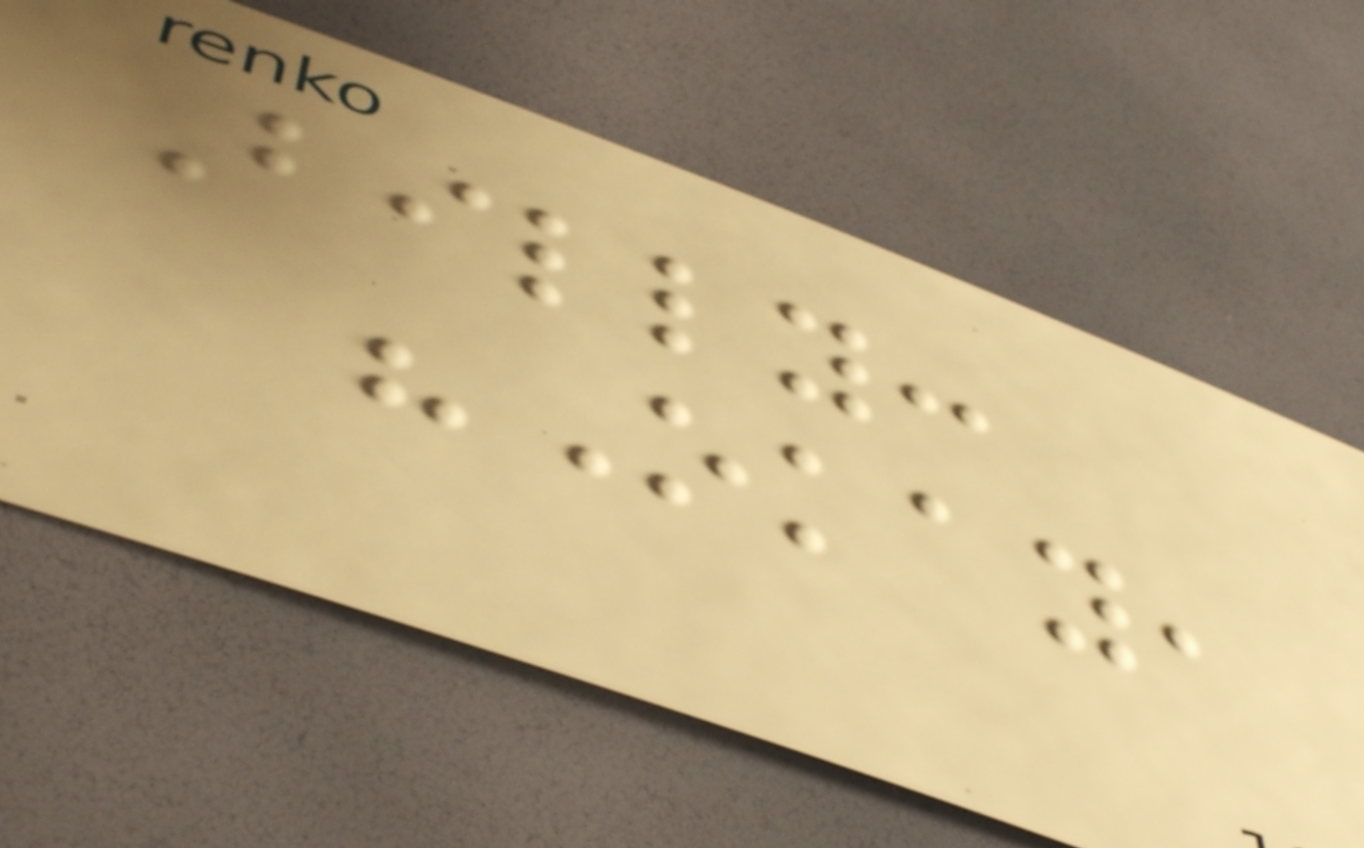Billy:
"Okay,
